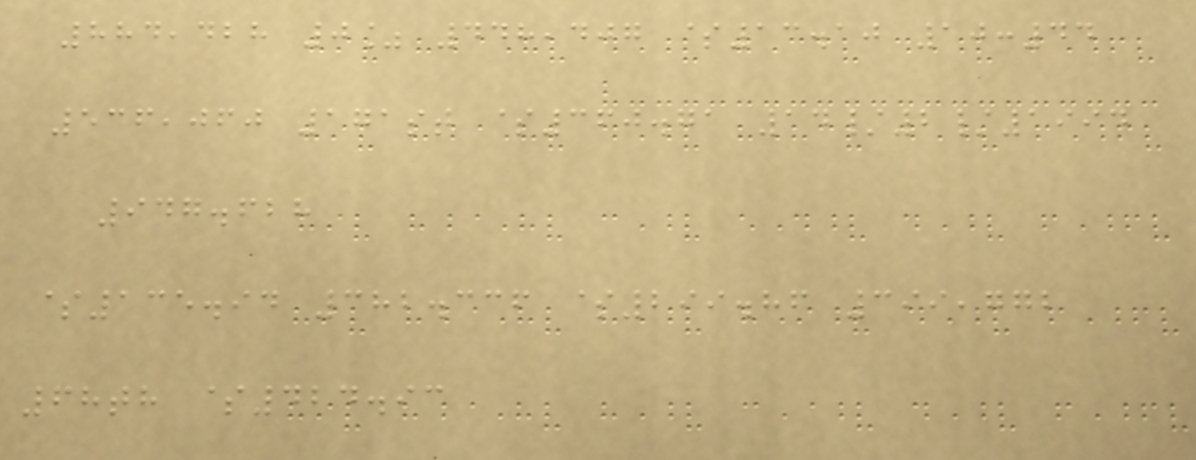884,428 0% 448,407 $13.10 10:44
536,060 171st $360.71 14/2/1994
947.628
$135.94 382.336 $299.86 399,772
68th $424.93
